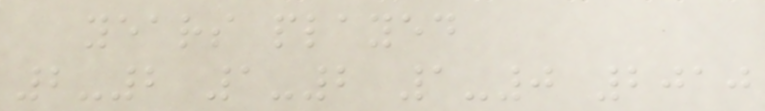years played
2-2 1-2 1-0 2010
